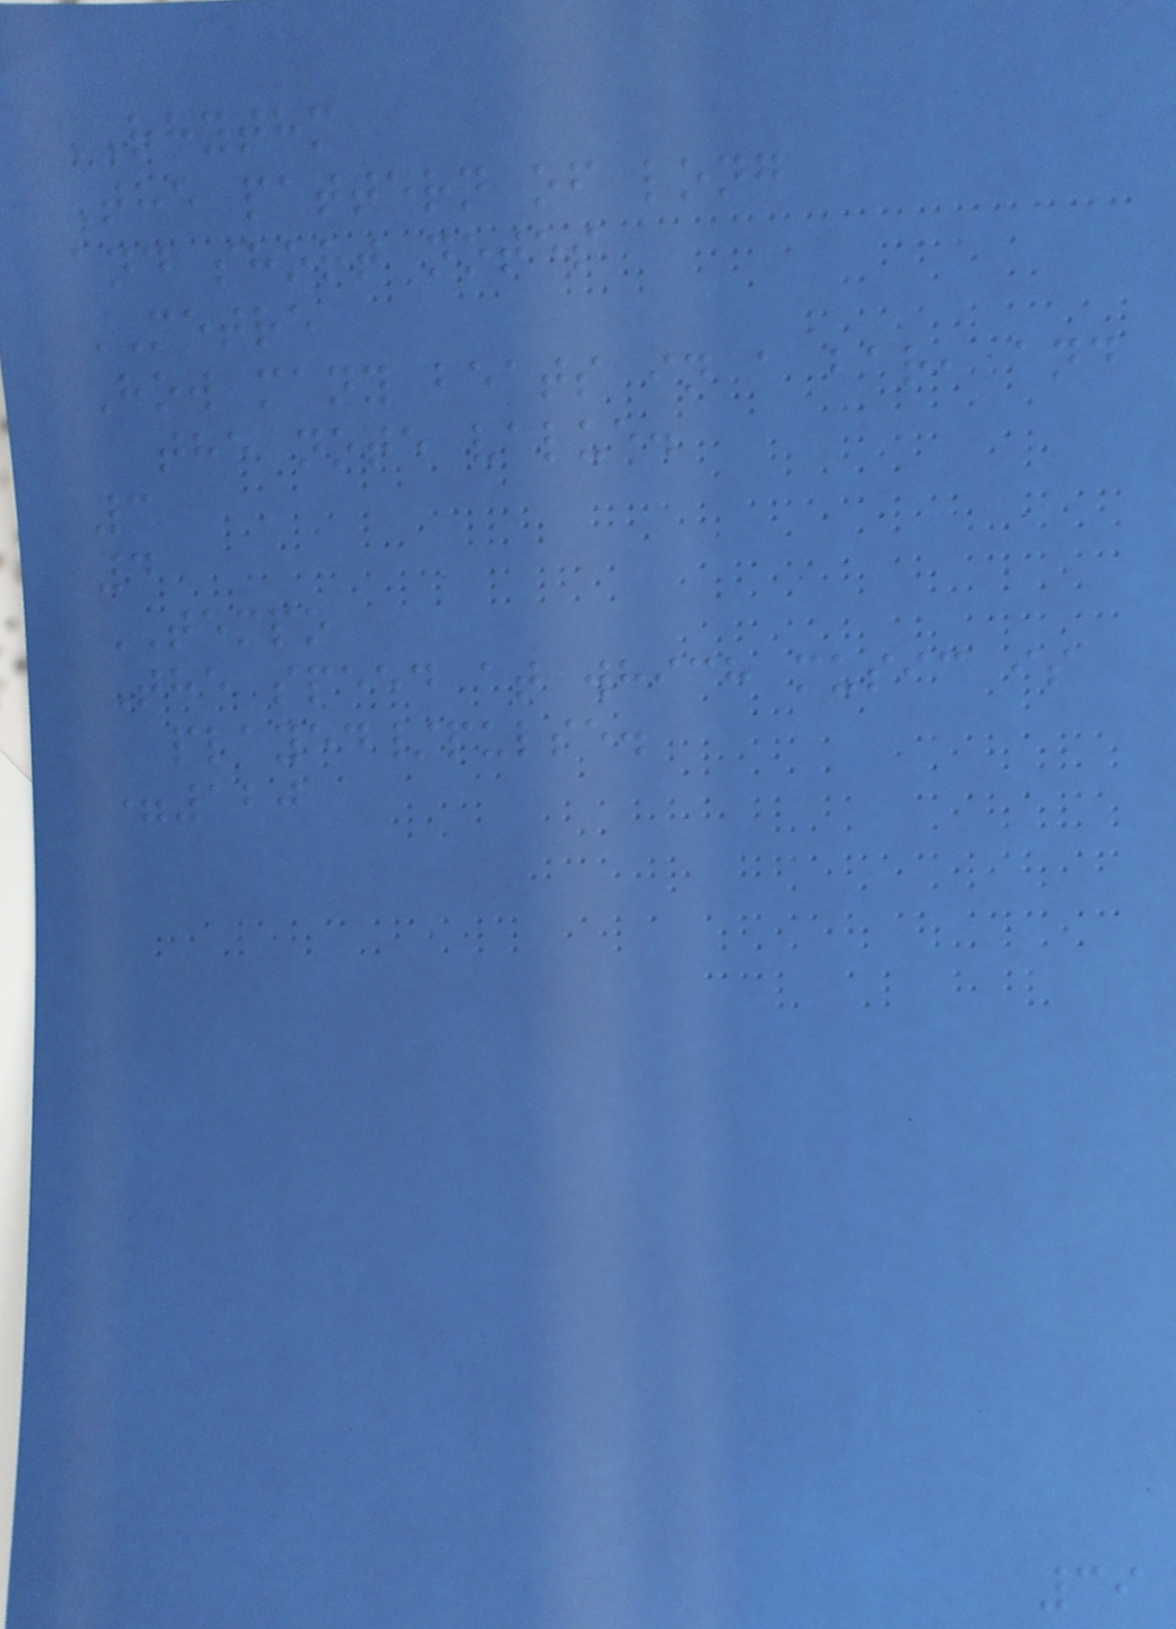RHYTHM
The pattern of long
and short notes
METRE
How many beats in a bar, and
the note value.
3
4
TEMPO
The speed at which music is
played/pulse.
=120
39
